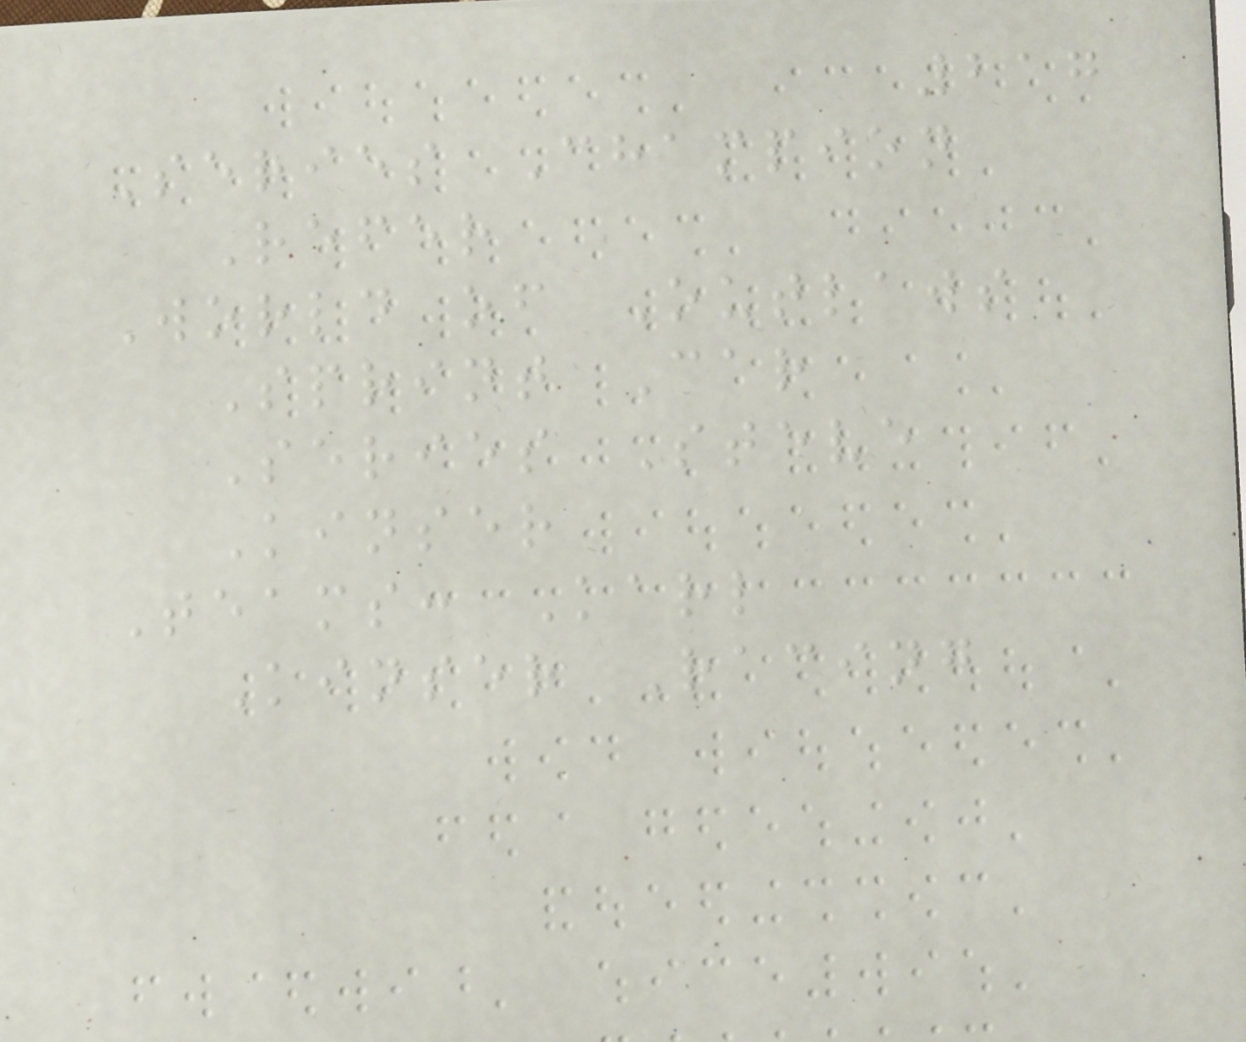217
Series Champion
Refer
World of Outlaws
Sprint Car
Series Steve
Kinser
Teams: Karl
Kinser Racing
